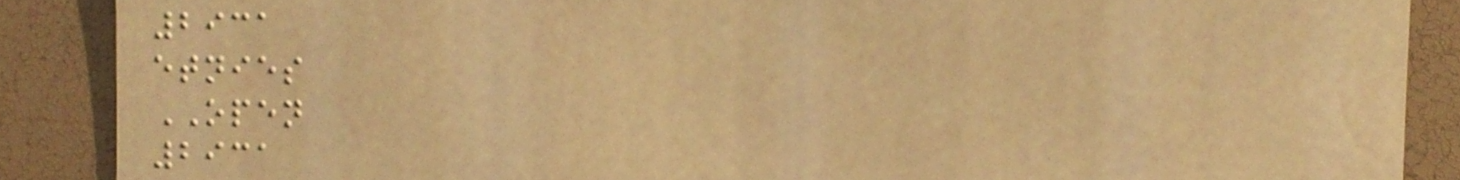2931
etnies
OPEN
2931
